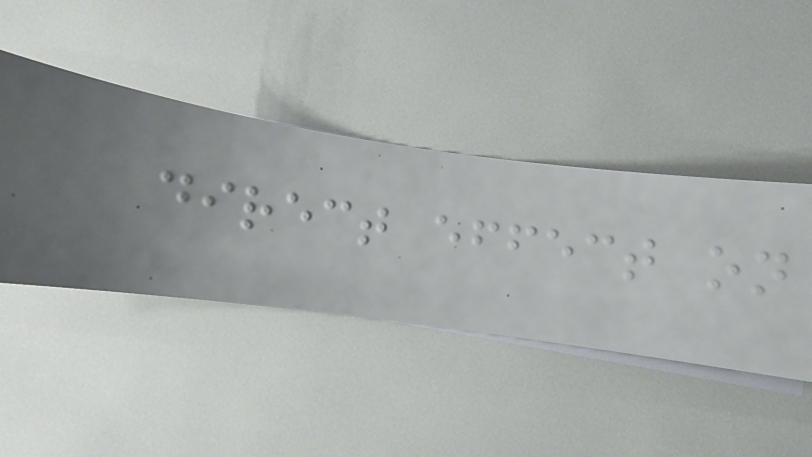direct effect on
